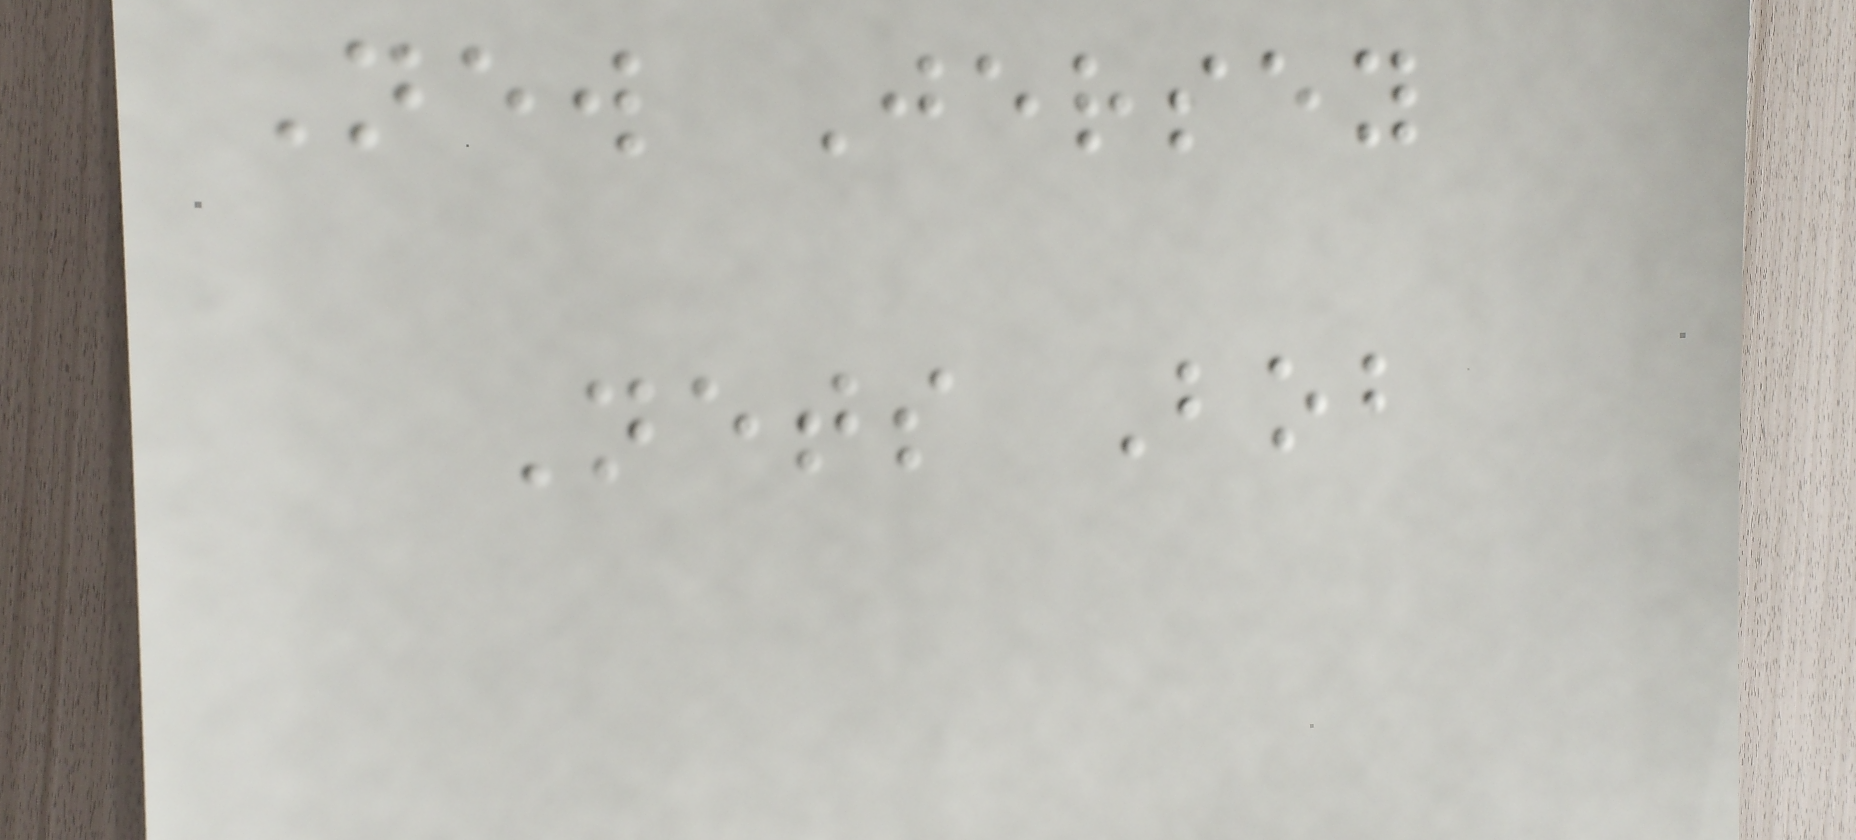New Jersey
Nets Bob
